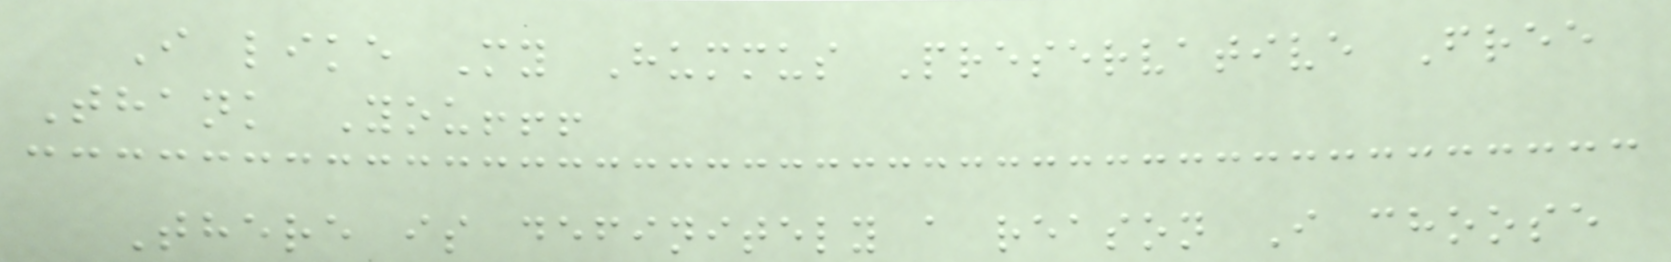I like My Hummus Preservative Free
Thank You!!!
There is definitely a reason I choose
